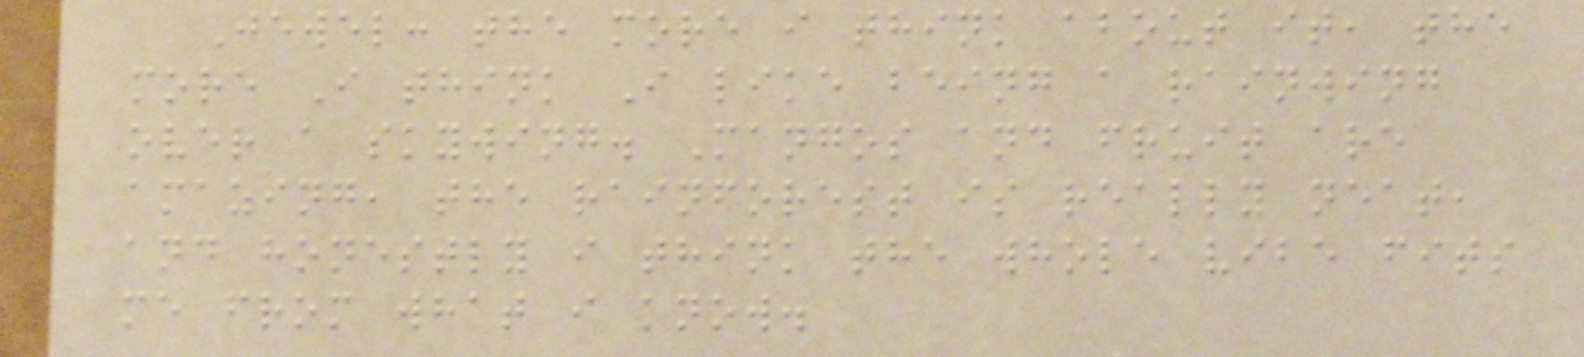Jewel: the more i think about it, the
more I think I like being a rainwing
over a skywing. Mangos and fruit are
amazing, the rainforest is really neat,
and honestly i think the whole vibe fits
me from what i know.
